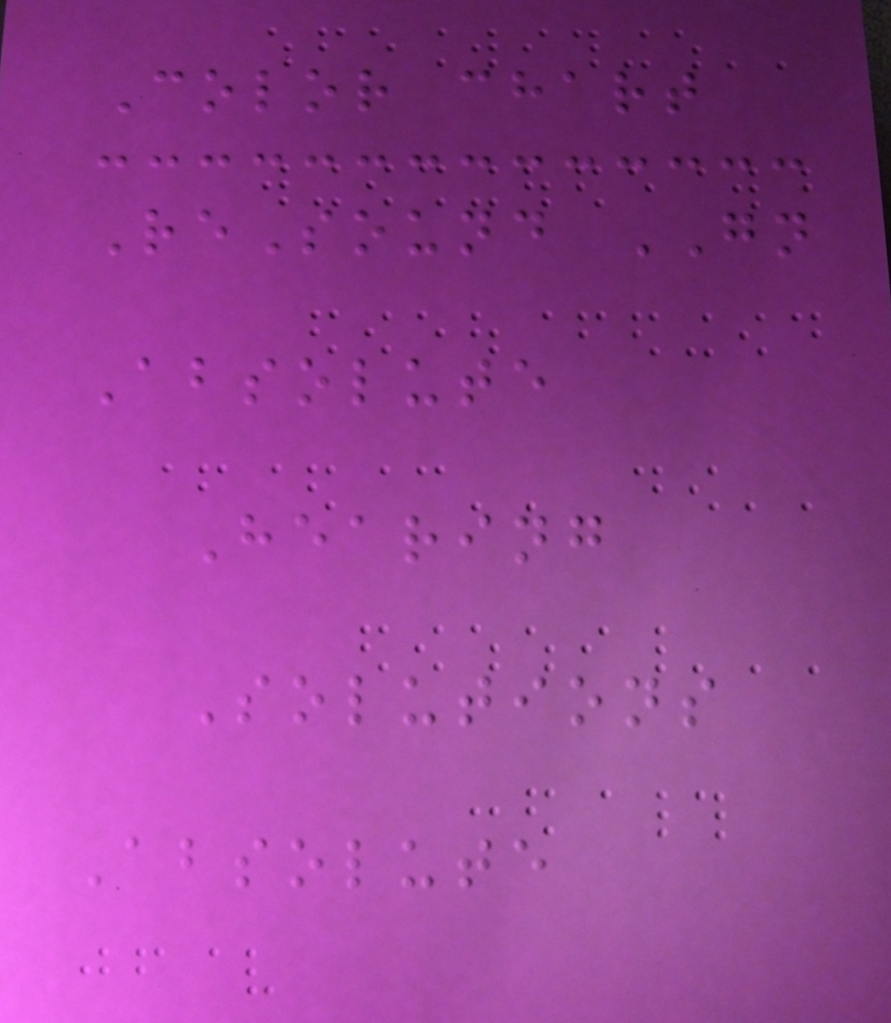Color chart
ReSound GN
Absolute
Hearing
Solutions
Absolute
